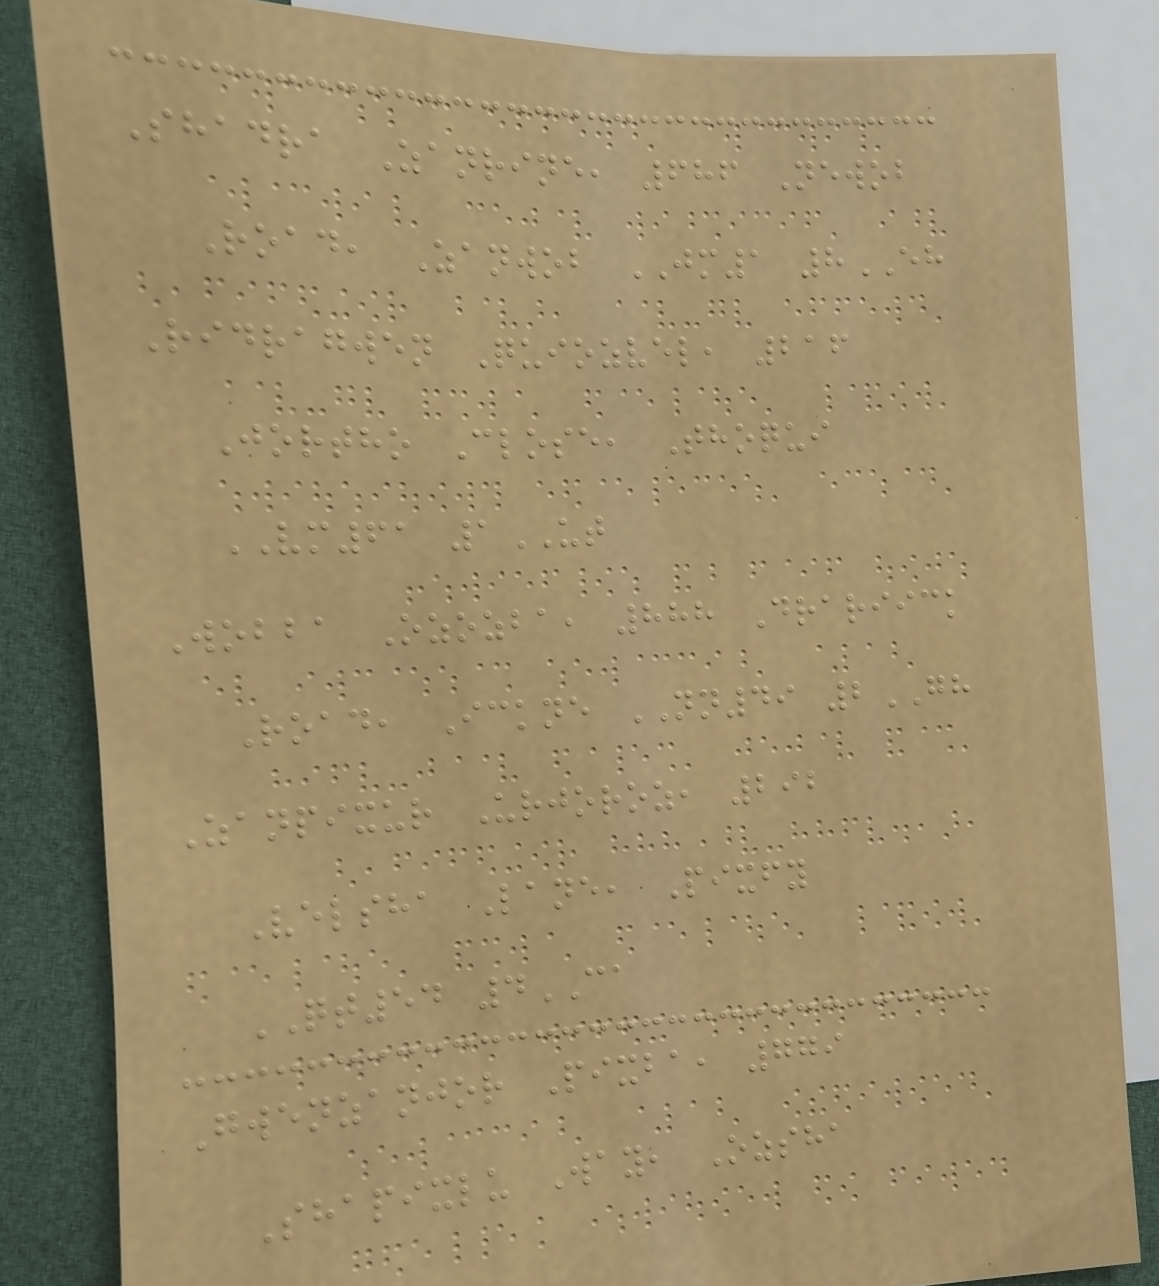Shadra Zanrine, 686 Newob
Road, Zanwob JM1 8EH
Ridragwen Quiozvel, 216
Jortho Close, Thoqui
VM61 1UT
Wobba Ozozba, 888 Drariick
Road, Ickne NN49 2GH
Zanpixur Urjoroz, 292
Velsha Lane, Pixfy
QT54 4CA
Gwenzanjor Pixba, 779
Shapixlu Way, Ozsha
